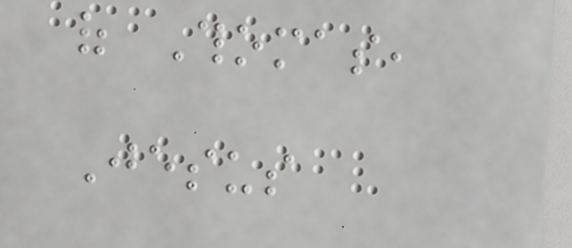of Thomas,
Jesus
